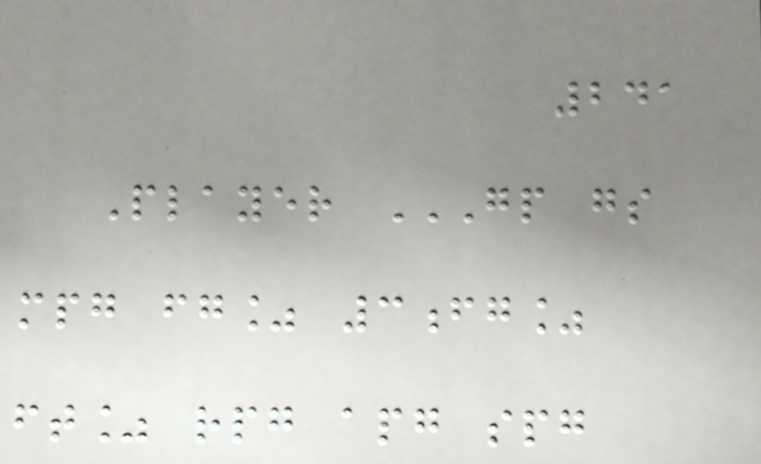241
Player GP GS
MPG FG% 3FG%
FT% RPG APG SPG
